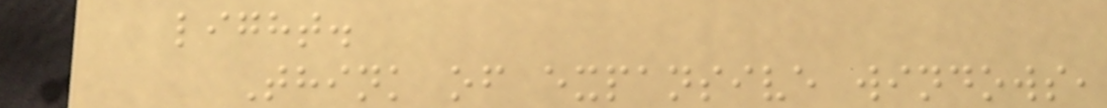light.
Think of expansive windows,
